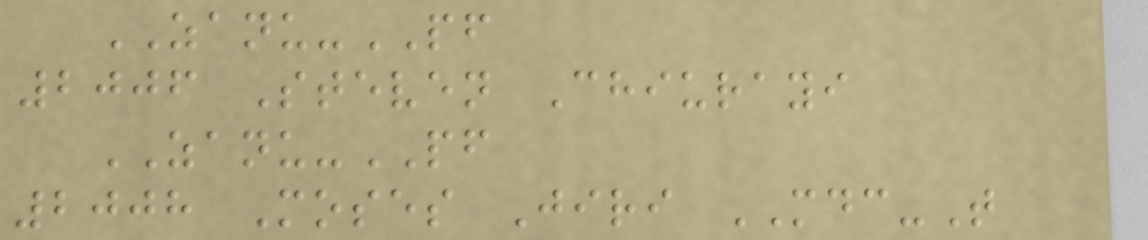ZANU-PF
2006 Steven Chiurayi
ZANU-PF
2008 Moses Jiri MDC-T
